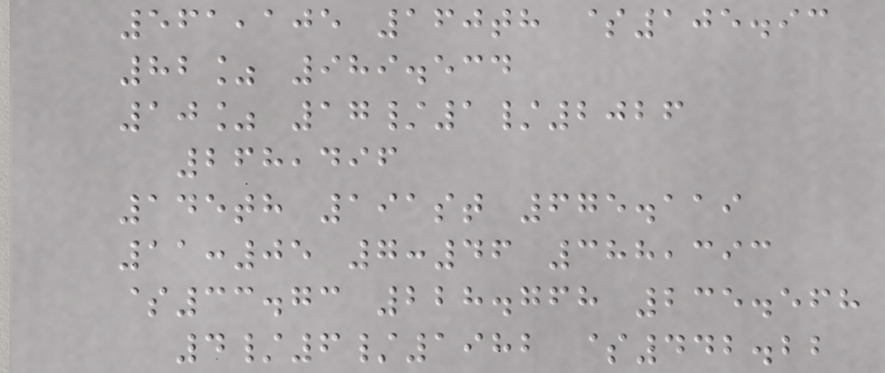561,105 160th $105.93
82% 989.534
10% 17/1/2026
268,496
145th 191st 675.119
11:05 7:46 388,393
$33.73 228.768 235.568
4/6/1982 $442.22
